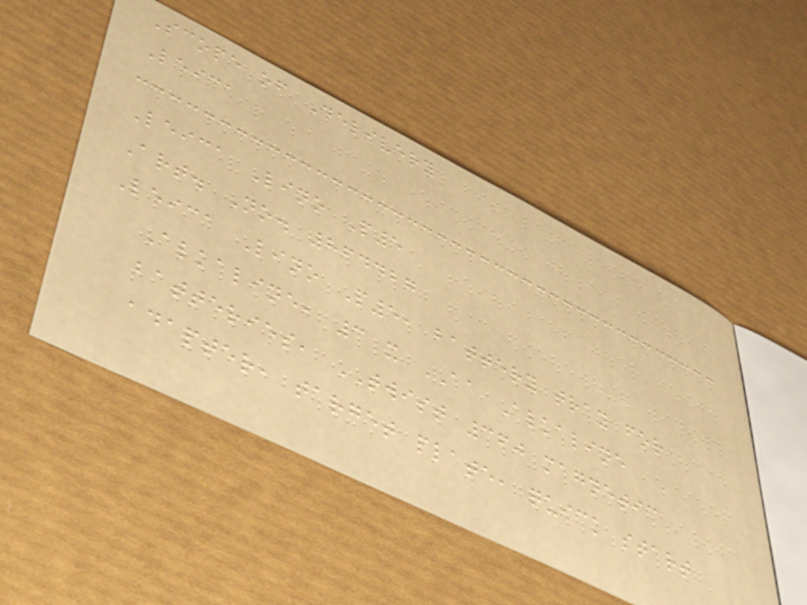Scope of Delivery
Leica
Leica Lino P5
Art. No. 864427
Leica Lino P5, battery tray for
Alkaline, 3 x AA Alkaline
batteries, TWIST 360 magnetic
adapter, target plate, quick start
